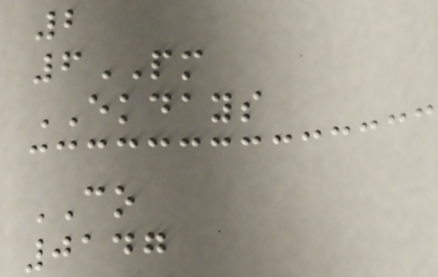2
6PM
EKDAYS
CO
0147
